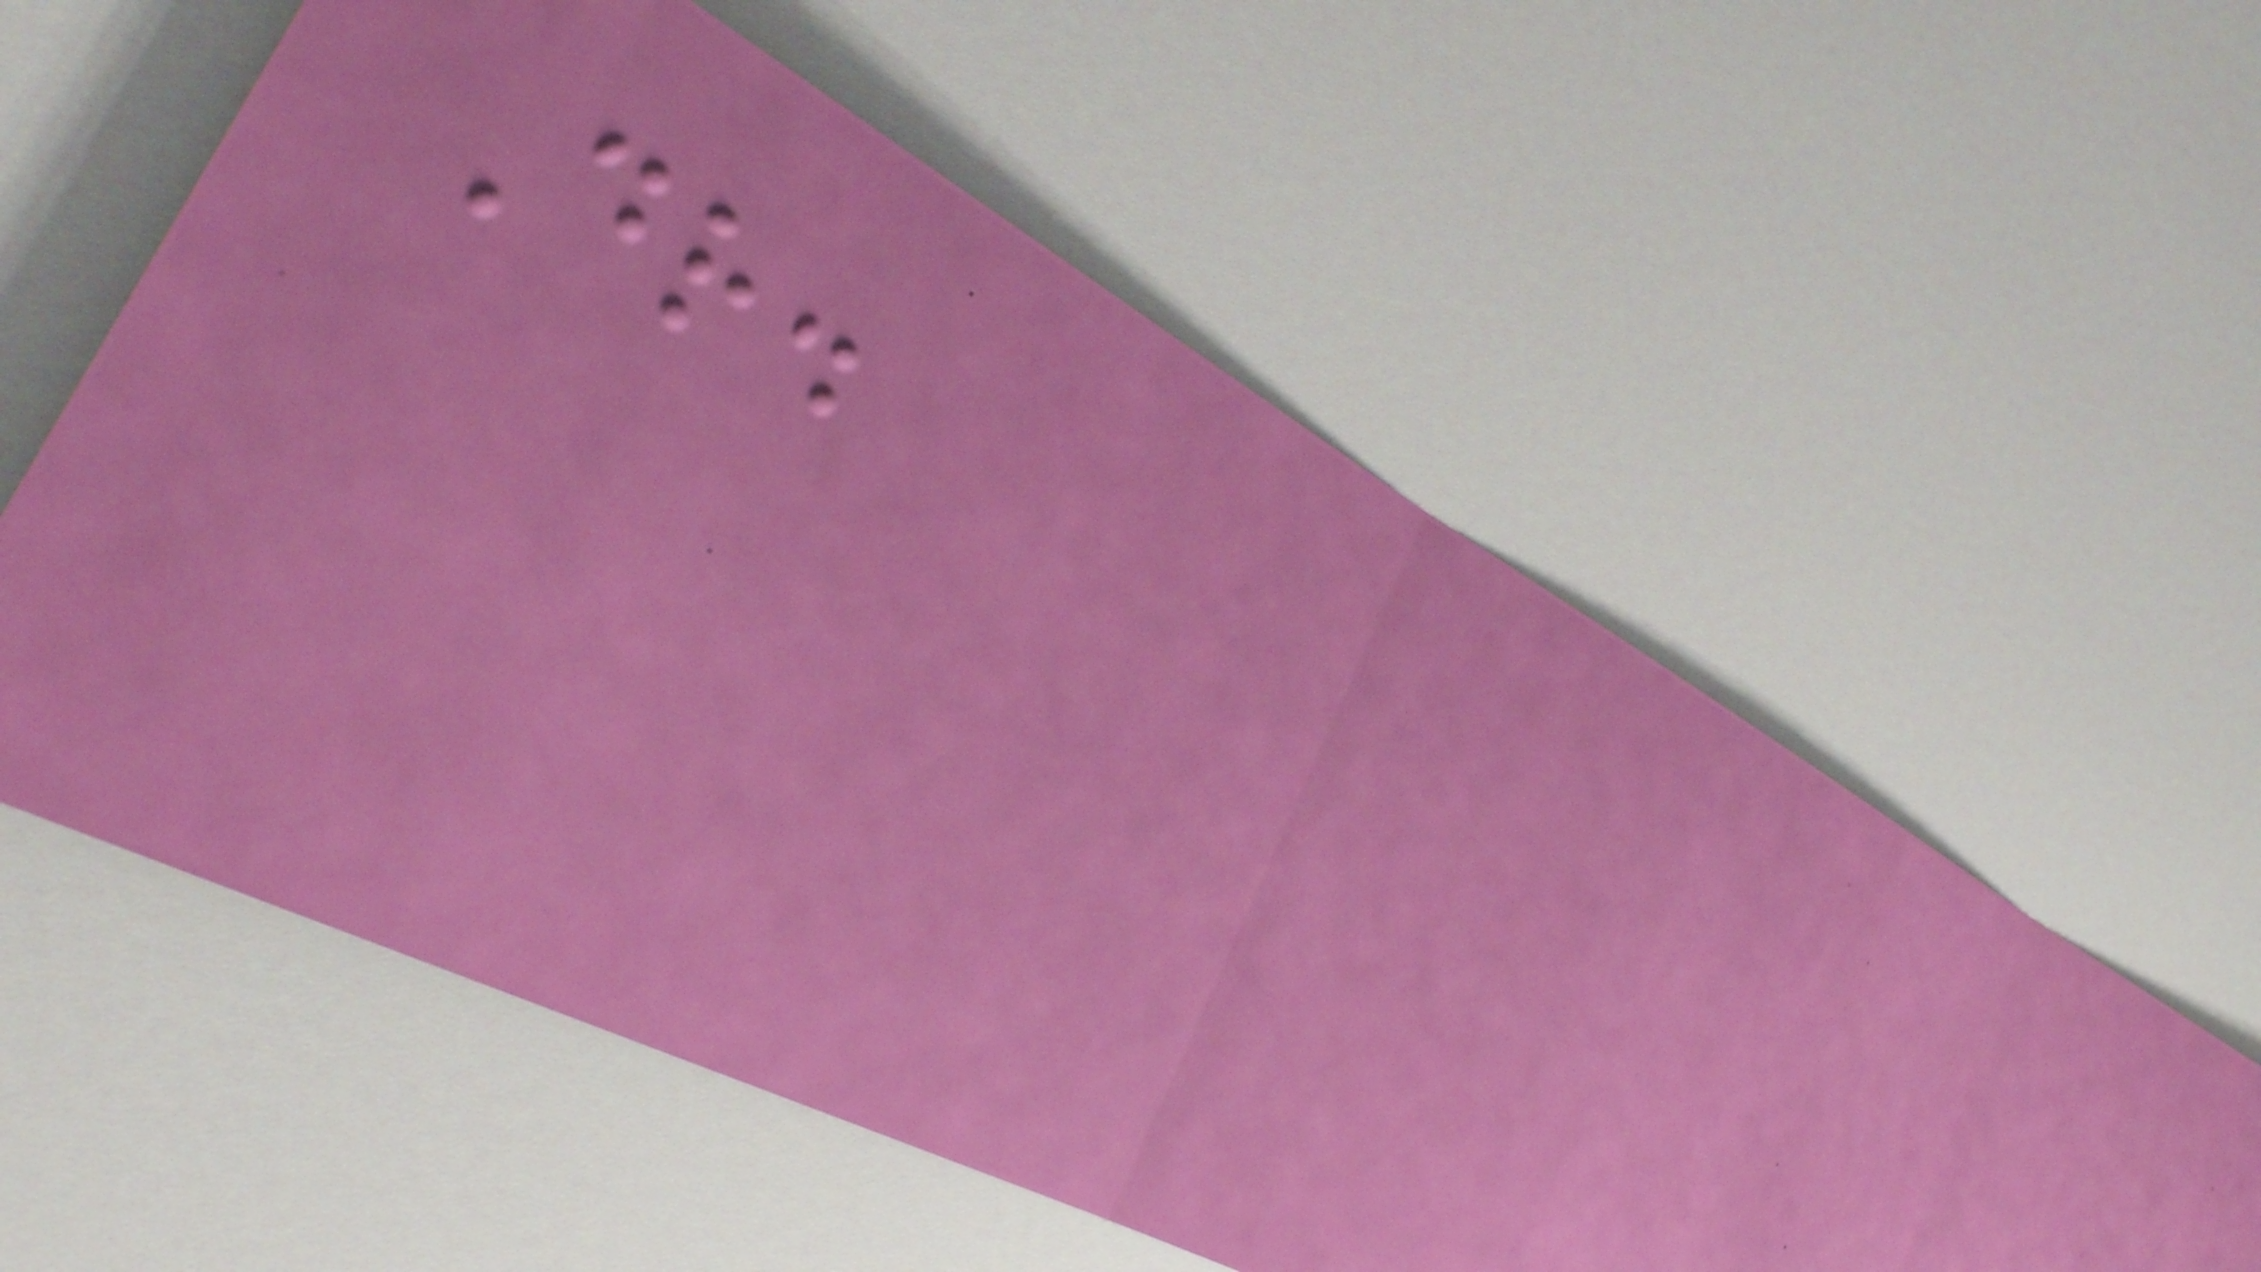Dr.
